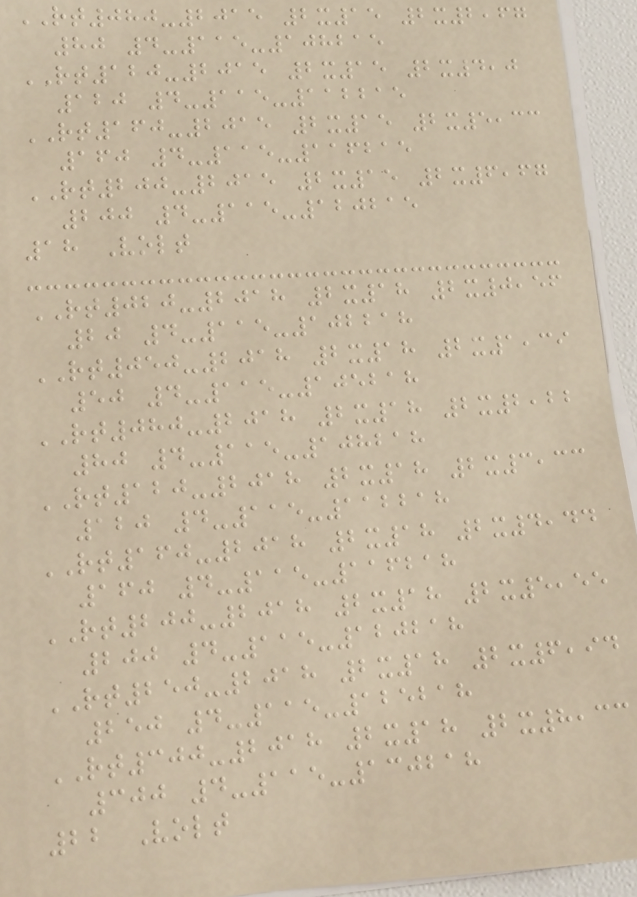RT080-2015 2x15 2x2,67
80 4-115-108215
RT120-2015 2x15 2x4,0
120 4-115-112215
RT160-2015 2x15 2x5,33
160 4-115-116215
RT200-2015 2x15 2x6,67
200 4-115-120215
18 Volt
RT020-2018 2x18 2x0,56
20 4-115-102218
RT050-2018 2x18 2x1,39
50 4-115-105218
RT080-2018 2x18 2x2,22
80 4-115-108218
RT120-2018 2x18 2x3,33
120 4-115-112218
RT160-2018 2x18 2x4,44
160 4-115-116218
RT200-2018 2x18 2x5,55
200 4-115-120218
RT250-2018 2x18 2x6,94
250 4-115-125218
RT300-2018 2x18 2x8,33
300 4-115-130218
22 Volt
